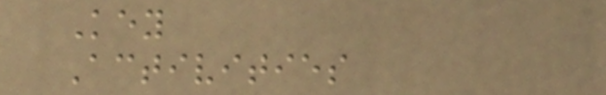Key
Activities
